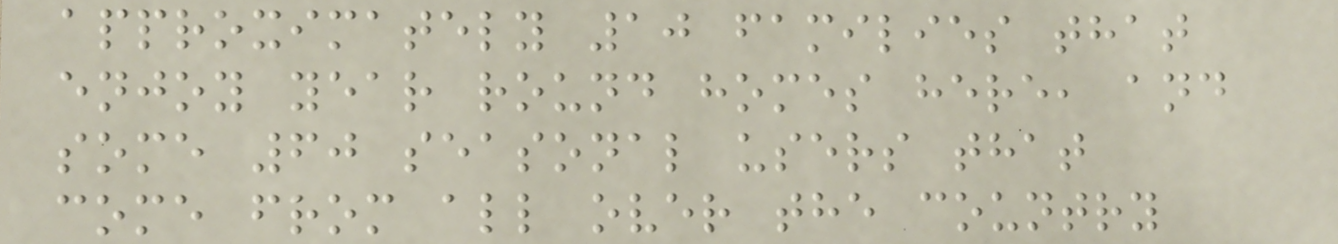approximately 10 families that
enjoy year round homes here, and
some 60 seasonal users that
come from all over the country
